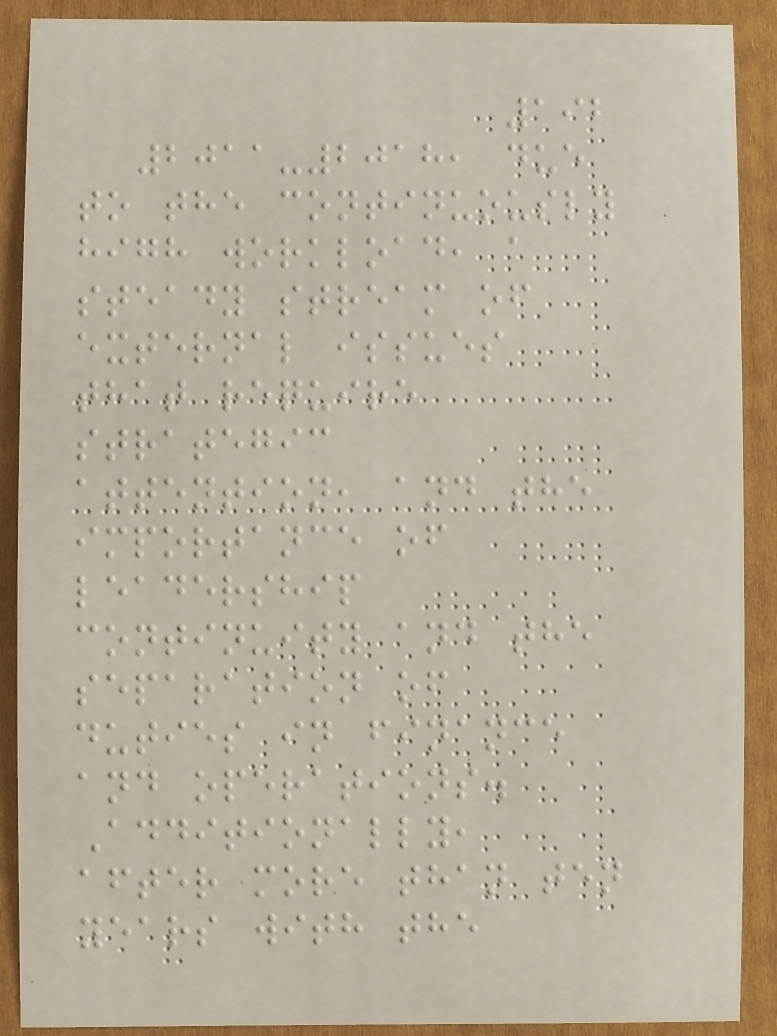192
2011-2018, due
to the continuously
high workload, a
steady stream of
external issues
that require
strategic
attention, and the
importance of
leadership
continuity and the
separation of
duties in finance
and operations.
Additionally,
after more than ten
years with the
